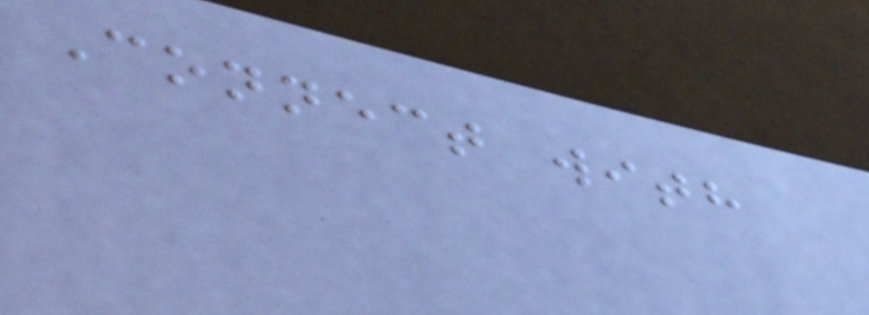Connect with
